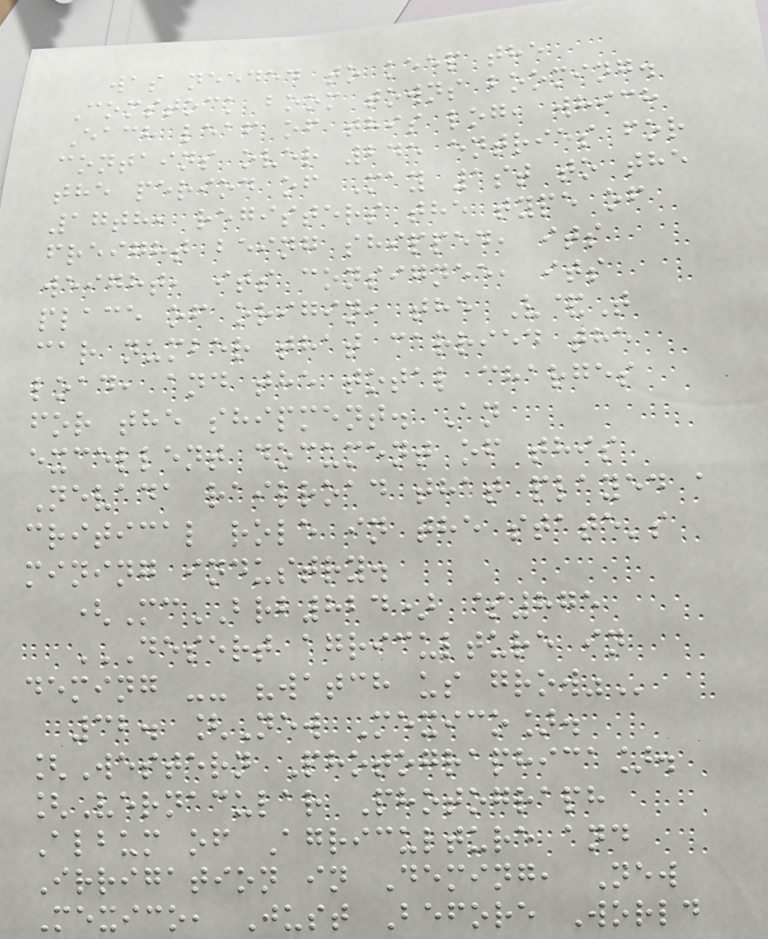was needed to keep the
Comstock boom towns booming.
Each leaf of this log, which
contains over 245 entries for
the period of May 1st to the
17th, registers the type of
freight being shipped, its
weight, its consignee, its
place of origin, the V&T
car number that carried the
load, and the total charges
for the shipment. An
excellent document of this
Nevada railroad that played a
critical role in the state's
mining industry.
(McBRB824) $875
DESERT AGRICULTURE IN
DEMING -- "WATCH US GROW"
32. [New Mexico].
[Western Photographica].
[Vernacular Photograph
Album of Agriculture and
Irrigation in Deming, New
Mexico, Just Before World
